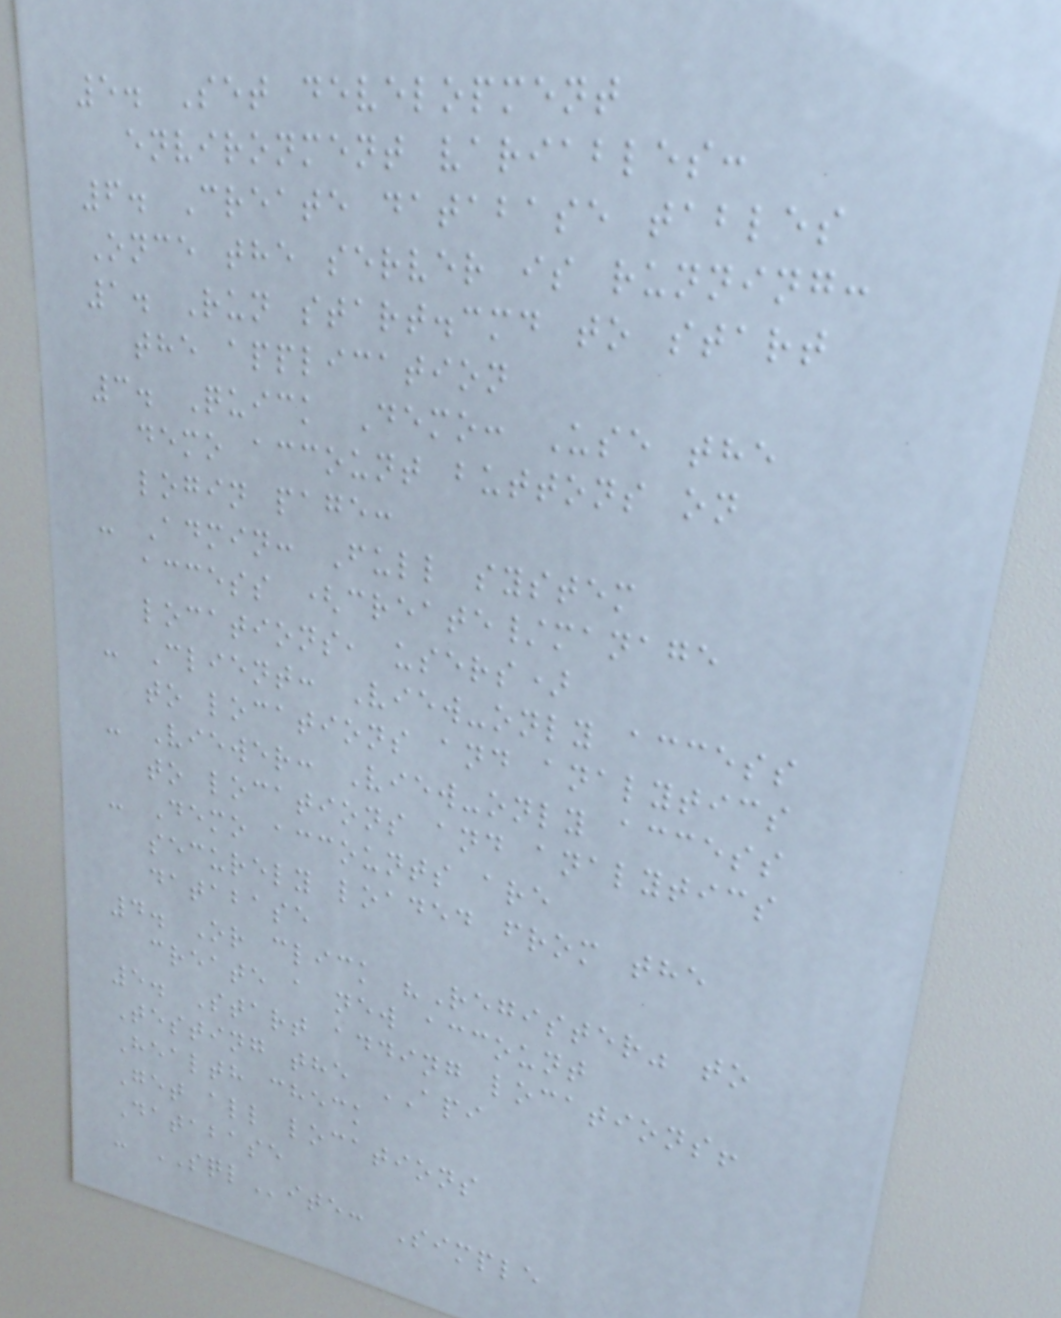5. Set development
environment variables:
6. Create database tables
Once the server is running:
1. Run start.cmd to start
the application
3. Quick Demo: Use the
demo account buttons on
login page:
- Admin: Full system
access (create/manage
locations, users)
- Client: View-only access
to locations and analytics
- Viewer: View-only access
to locations and analytics
- Demo accounts are
securely loaded from the
database
4. Or click "Register" to
create a new account
5. Start adding locations!
Testing the API
Health check
Get all locations
Database
- SQLite: Simple
